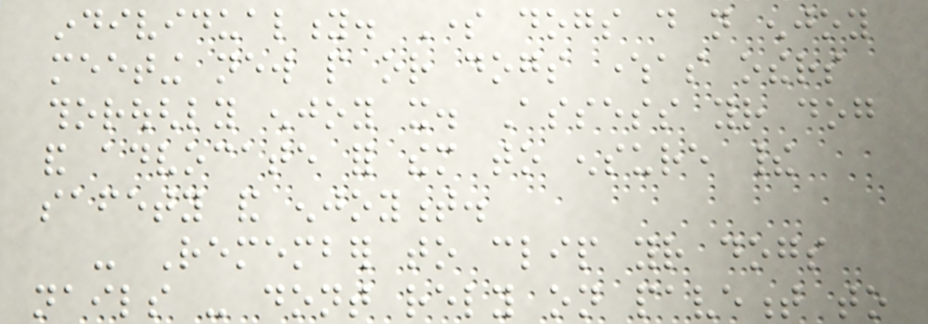individuality. Some dogs do not enjoy
meeting new people or dogs whereas others
thoroughly enjoy it. Assess your dog
and advocate for them to ensure their
safety and enjoyment.
- Remember to clip your dogs
nails - dont rely on pavement to
